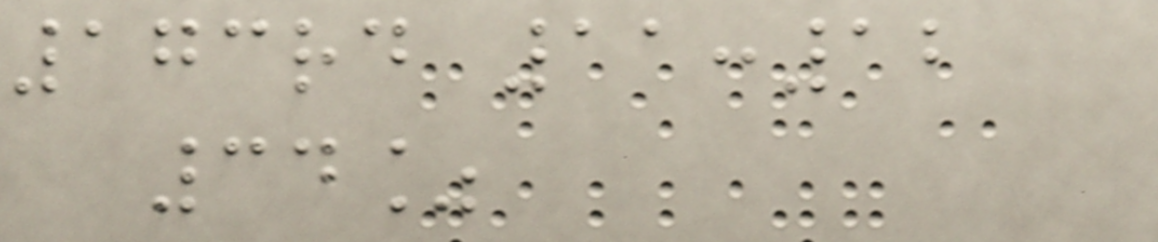173rd 11:12
34%
